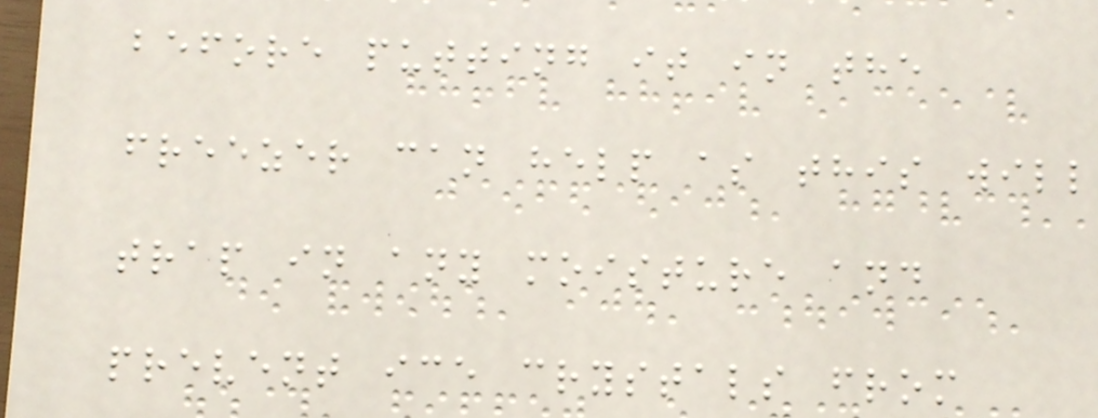before putting it in the
freezer can help as this will
trap in any moisture and
prevent ice crystals from
